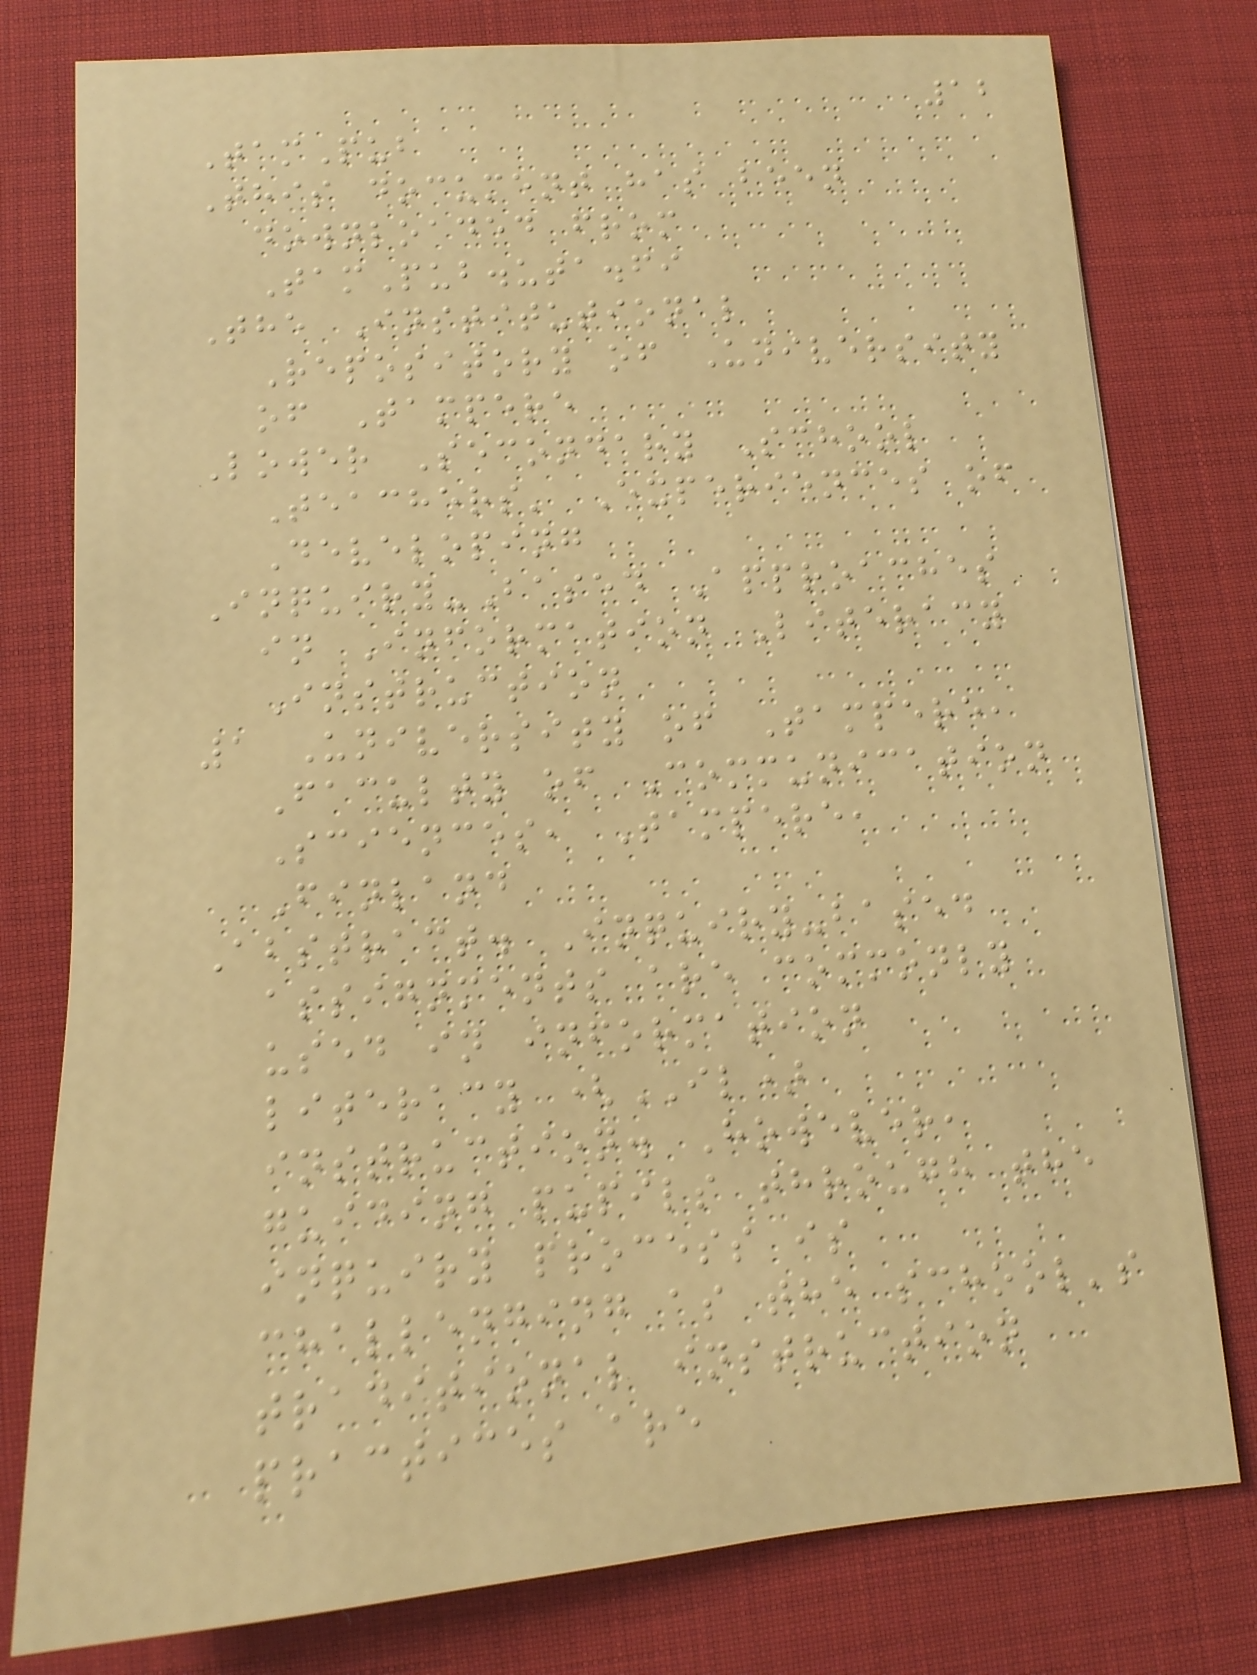12
TamPub
This document has been
downloaded from
TamPub.uta.fi
The Institutional
Repository of University
of Tampere
Lower Secondary School
Teachers' Experiences of
Developing
Inquiry-Based Approaches
in Information Literacy
Instruction
1 University of Tampere,
Faculty of Communication
Sciences, Tampere,
Finland
Abstract. Inquiry-based
assignments are commonly
used in information
literacy (IL)
instruction. However,
guiding pupils through the
inquiry process is
challenging as the school's
traditional instruction
practices are
